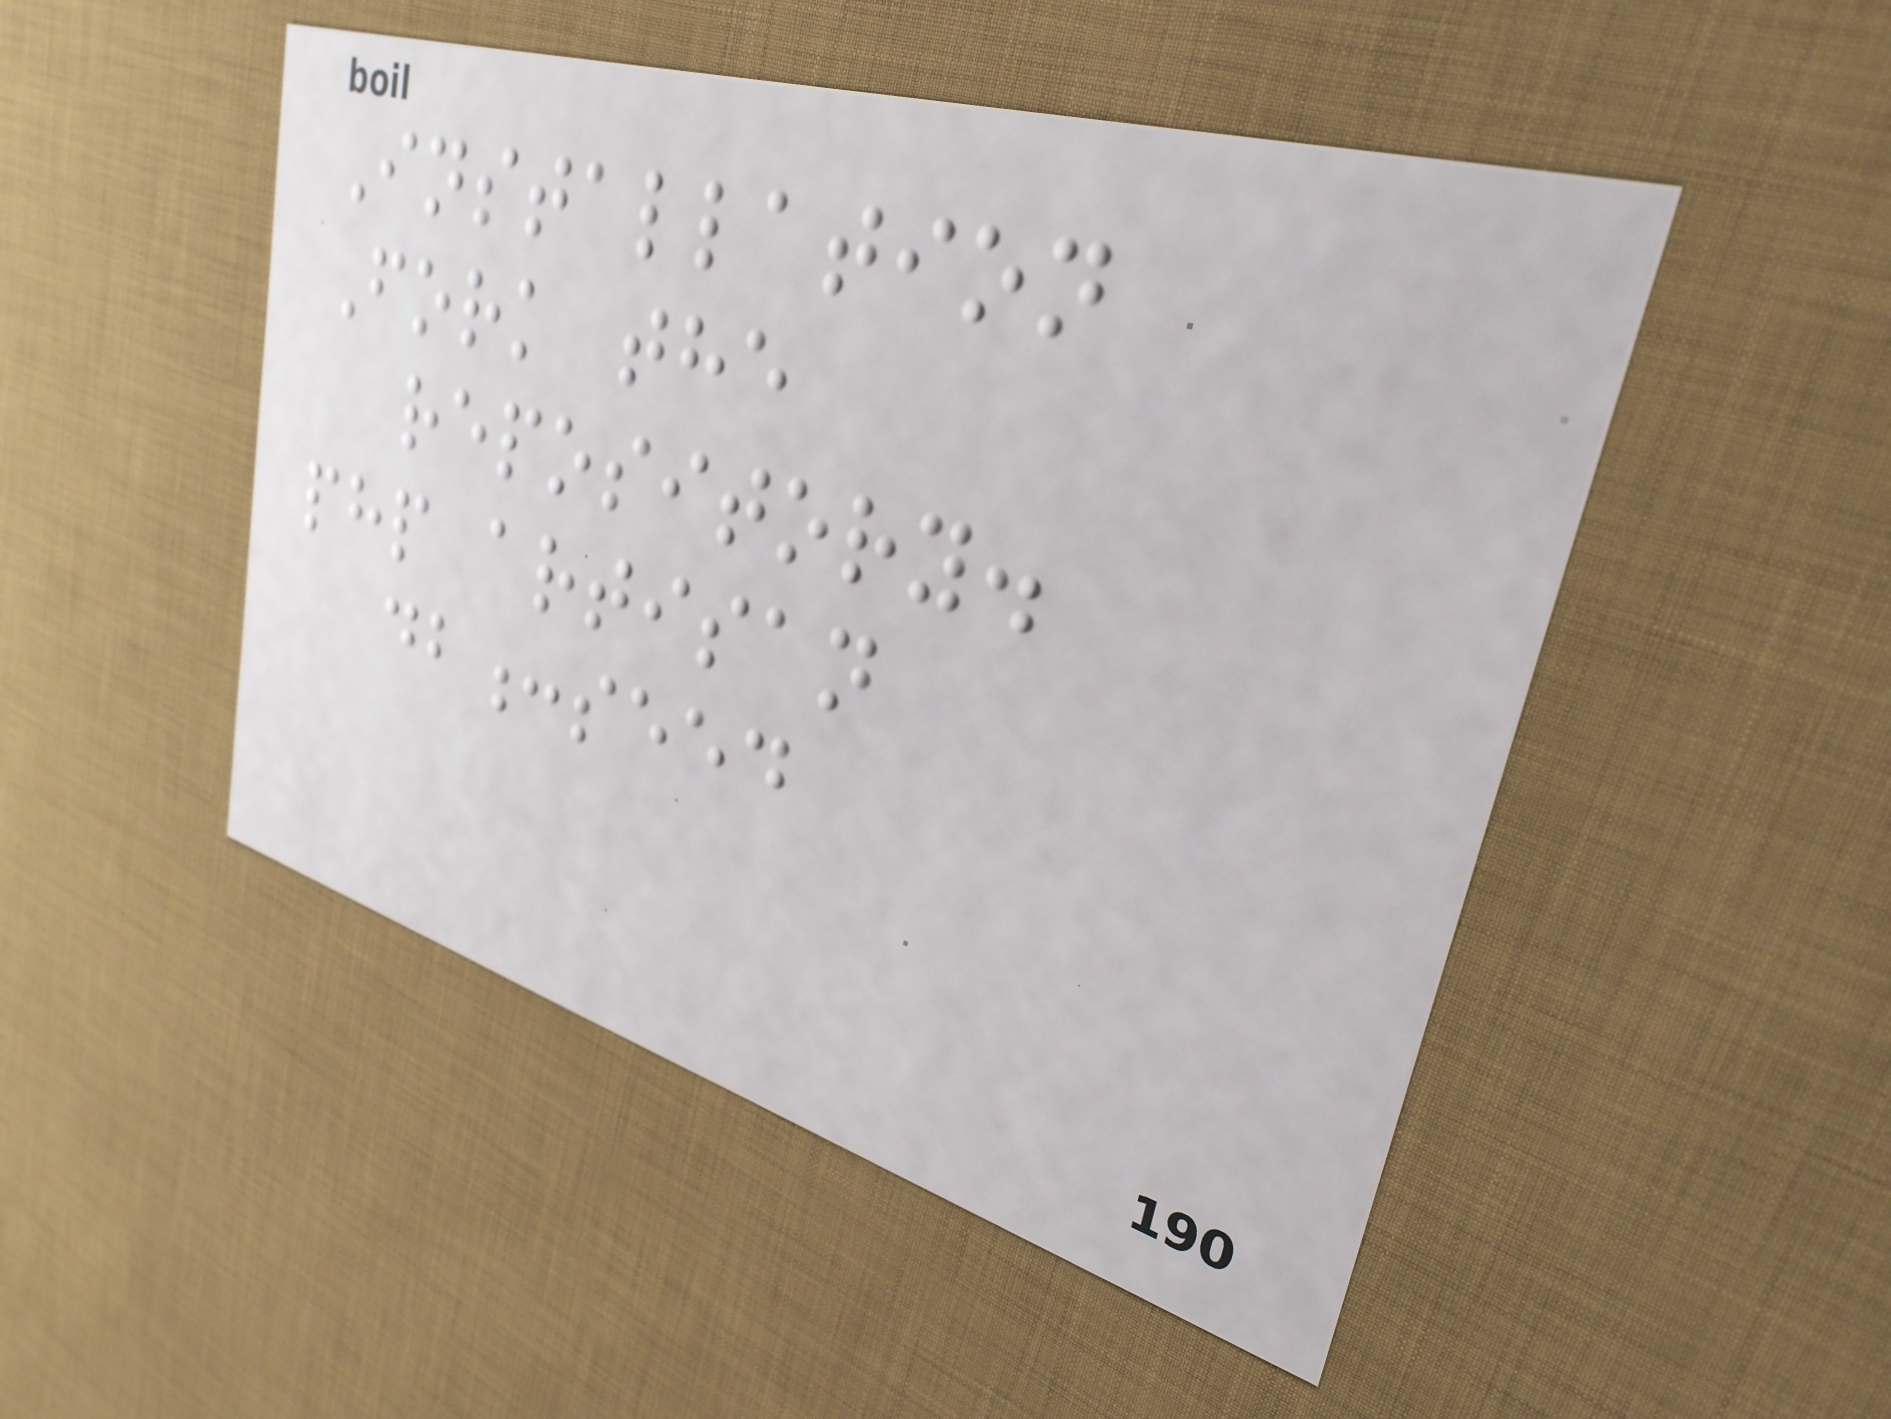Installation
Fork the
repository.
php artisan
db:seed
